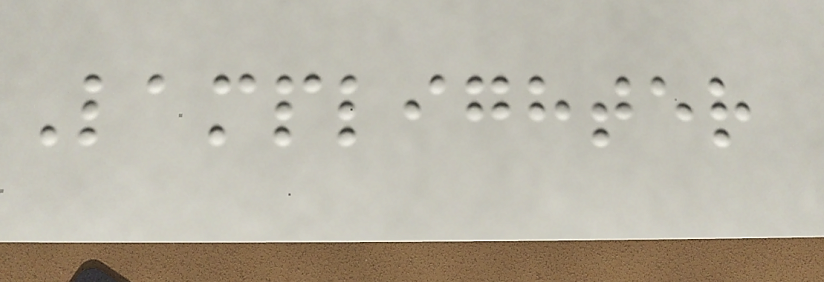Lamplighter
